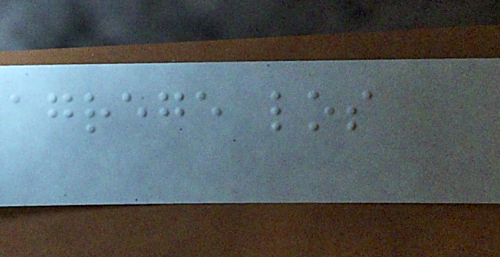agrege los
